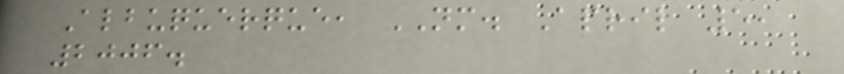Albuquerque, NM. April 5,
2006.
